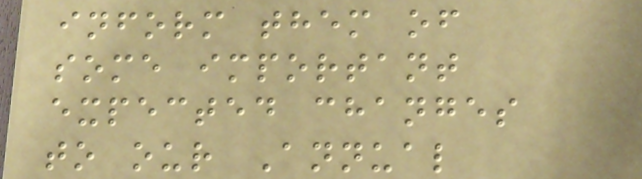inform them of
some important
expected changes
to our Annual
